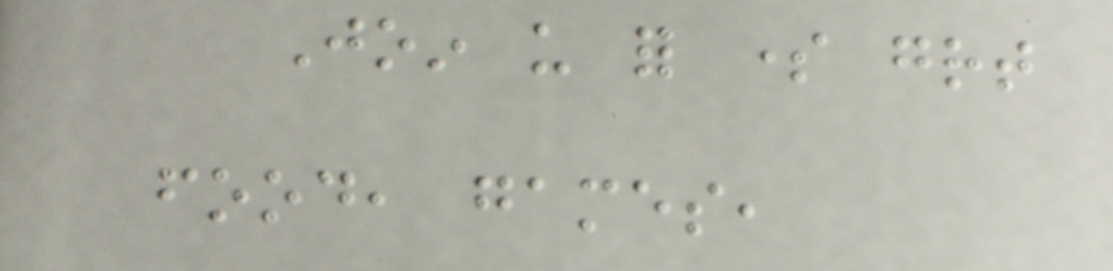Join us for some great
food, games,
